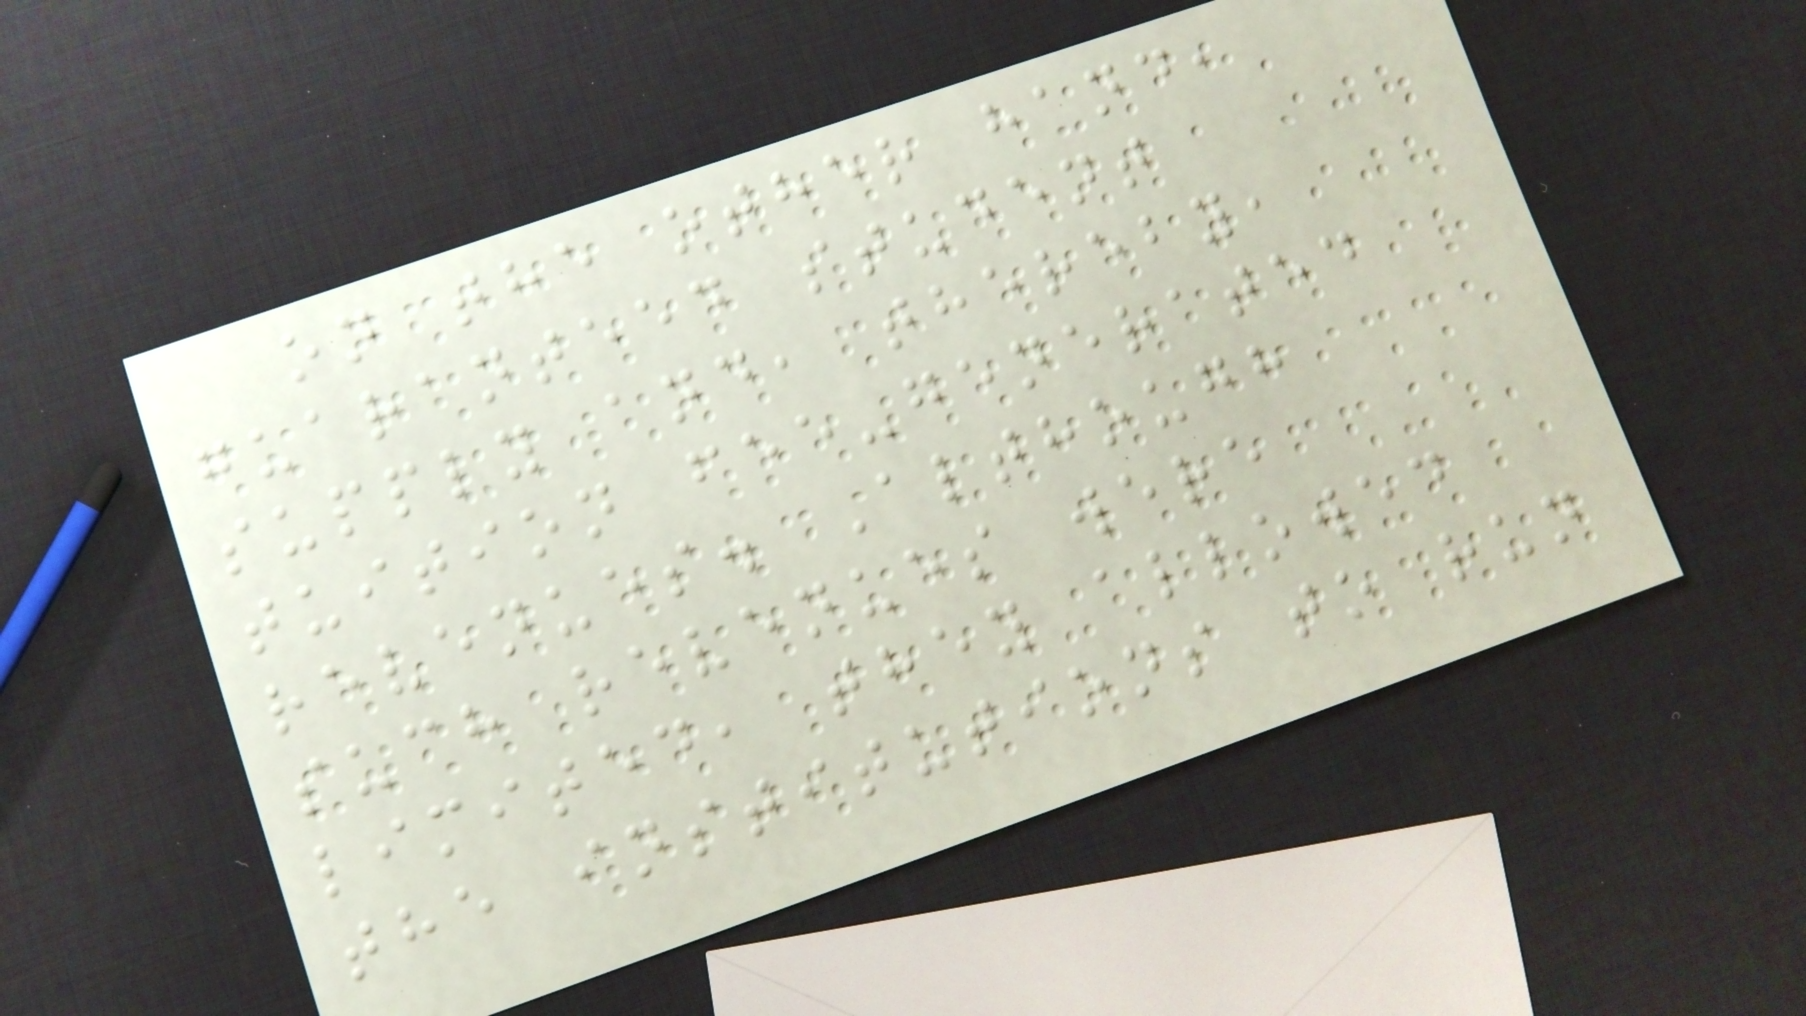on the other hand,
guaranteed student
supply and, thereby,
tuition fee-generated
revenues. Although
such revenues were
limited, they allowed
the institutions to run
